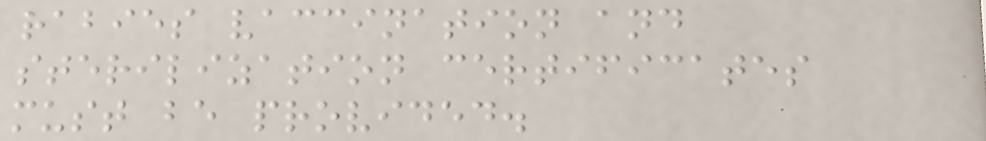rabies vaccination and
sterilization certificates
must be provided.
